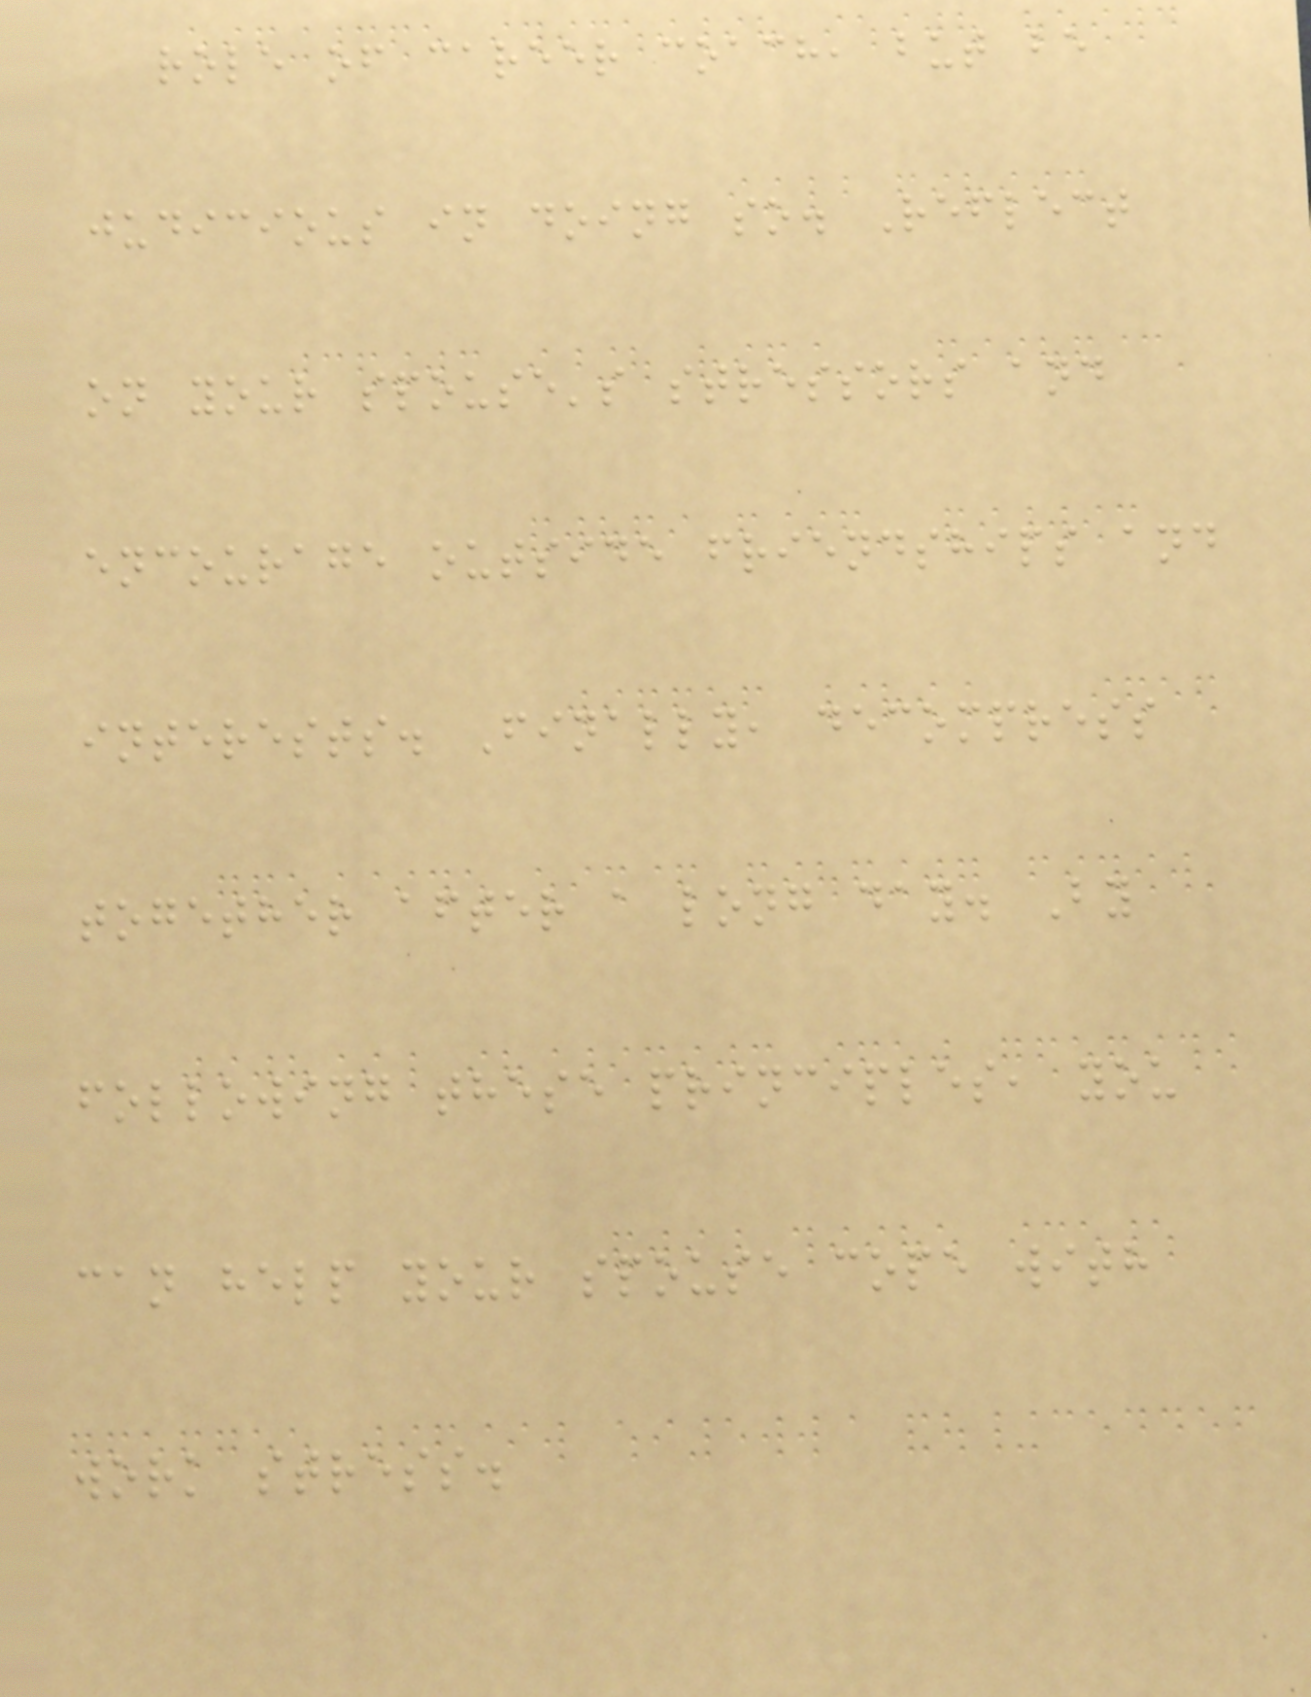role of career coach, but be
judicious in doing so. Reflect
on your spouse's stressors and
encourage outside friendships and
interests. Finally, decompress
together after a long day. By
following these principles, you
can help your spouse cope with
work stress.
